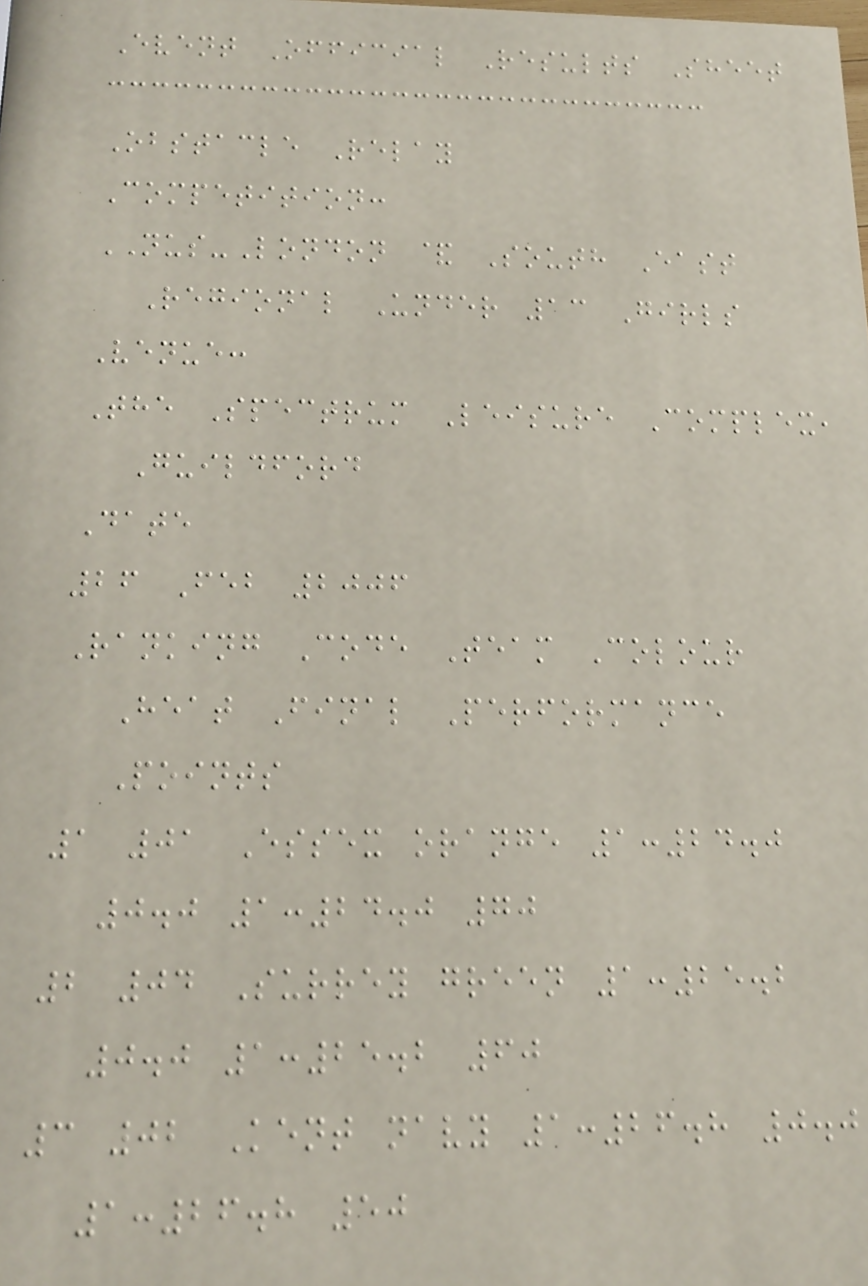Event Official Results Sheet
Obstacle Relay
Competition:
NUS-London & South East
Regional Under 13 Girls
Venue:
The Spectrum Leisure Complex,
Guildford
Date
26 Feb 2006
Ranking Code Team Colour
Heat Final Performance
Points
1 01 Essex orange 1:24.0
0.0 1:24.0 70
2 04 Surrey green 1:25.2
0.0 1:25.2 60
3 02 Kent navy 1:26.8 0.0
1:26.8 50
